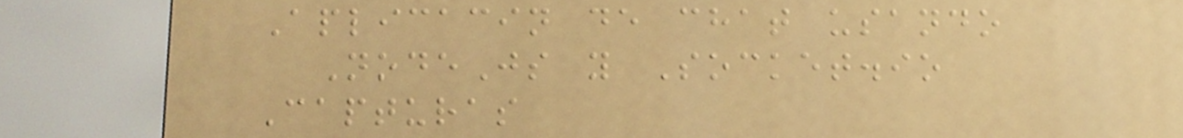Aplicacin de chat usando
NodeJs y Socket.io
Capturas
